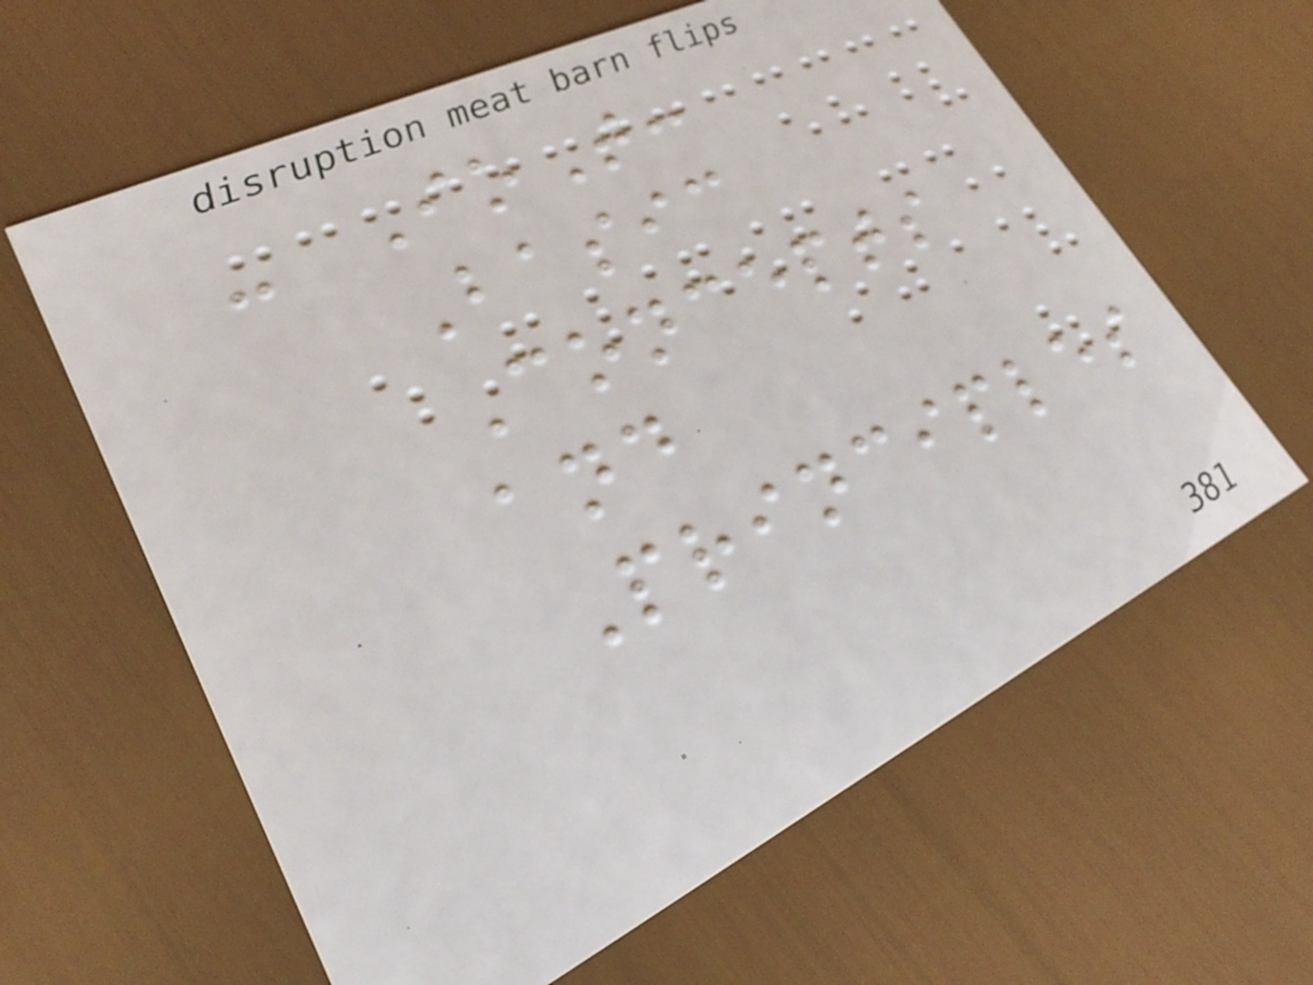- IoT:
Basic
Concepts
and
Principles
